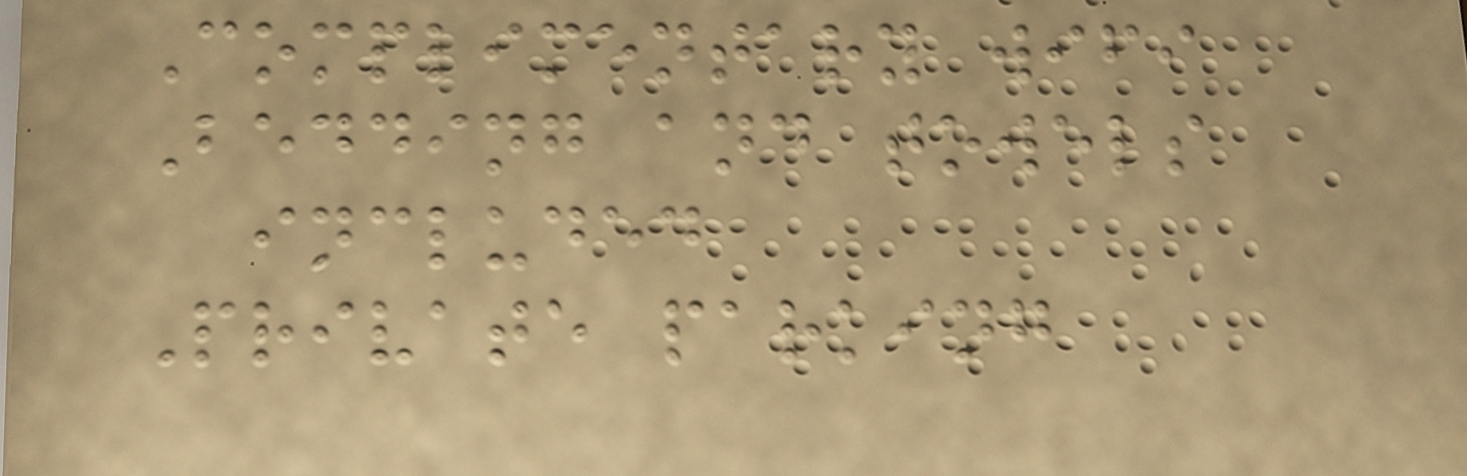Complimentary wifi
Bedding and towels
included
Private parking
